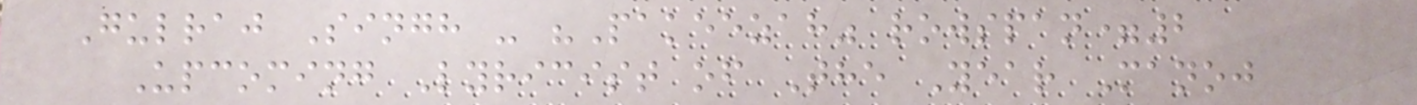Gulraj Singh - "Pakeezah" rowspan=2
Upcoming Lyricist of The Year Manoj
